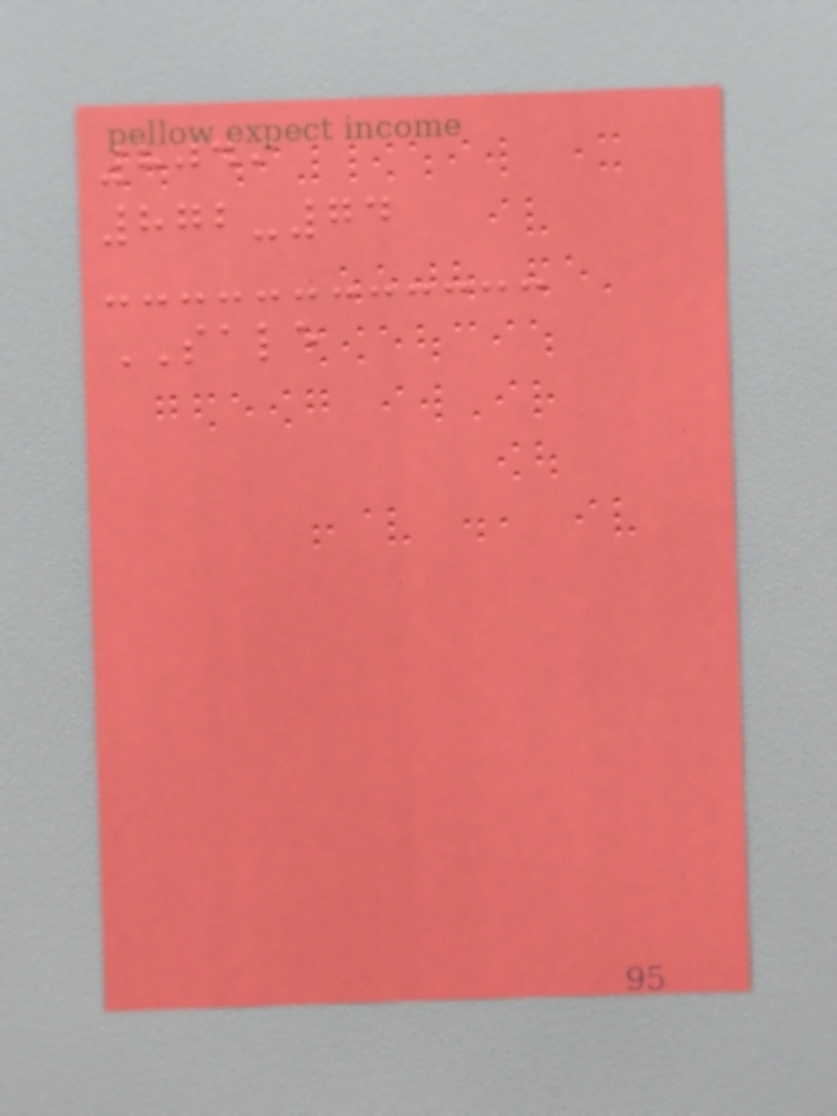8049
872-74
SALE
